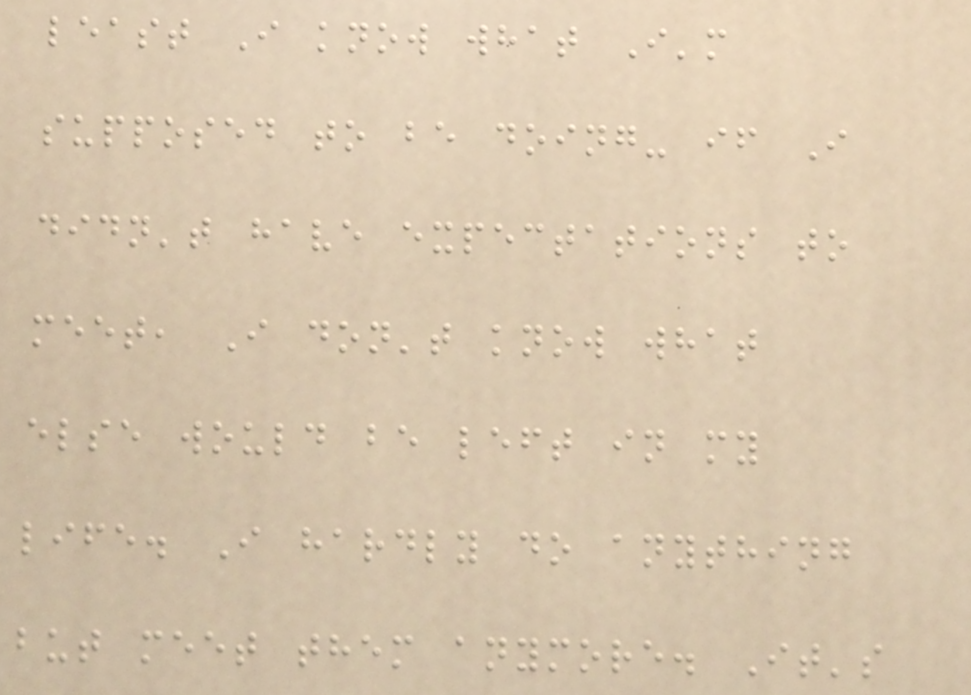least I know what I'm
supposed to be doing- if I
didn't have expectations to
meet, I don't know what
else would be left in my
life. I hardly do anything
but meet them anymore. It's
